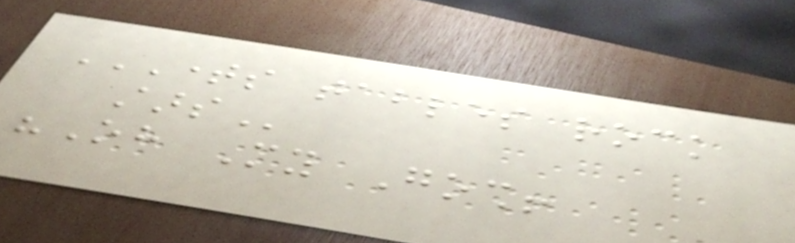TIMES TABLES ROCK
STARS
"Oh My Gosh!
